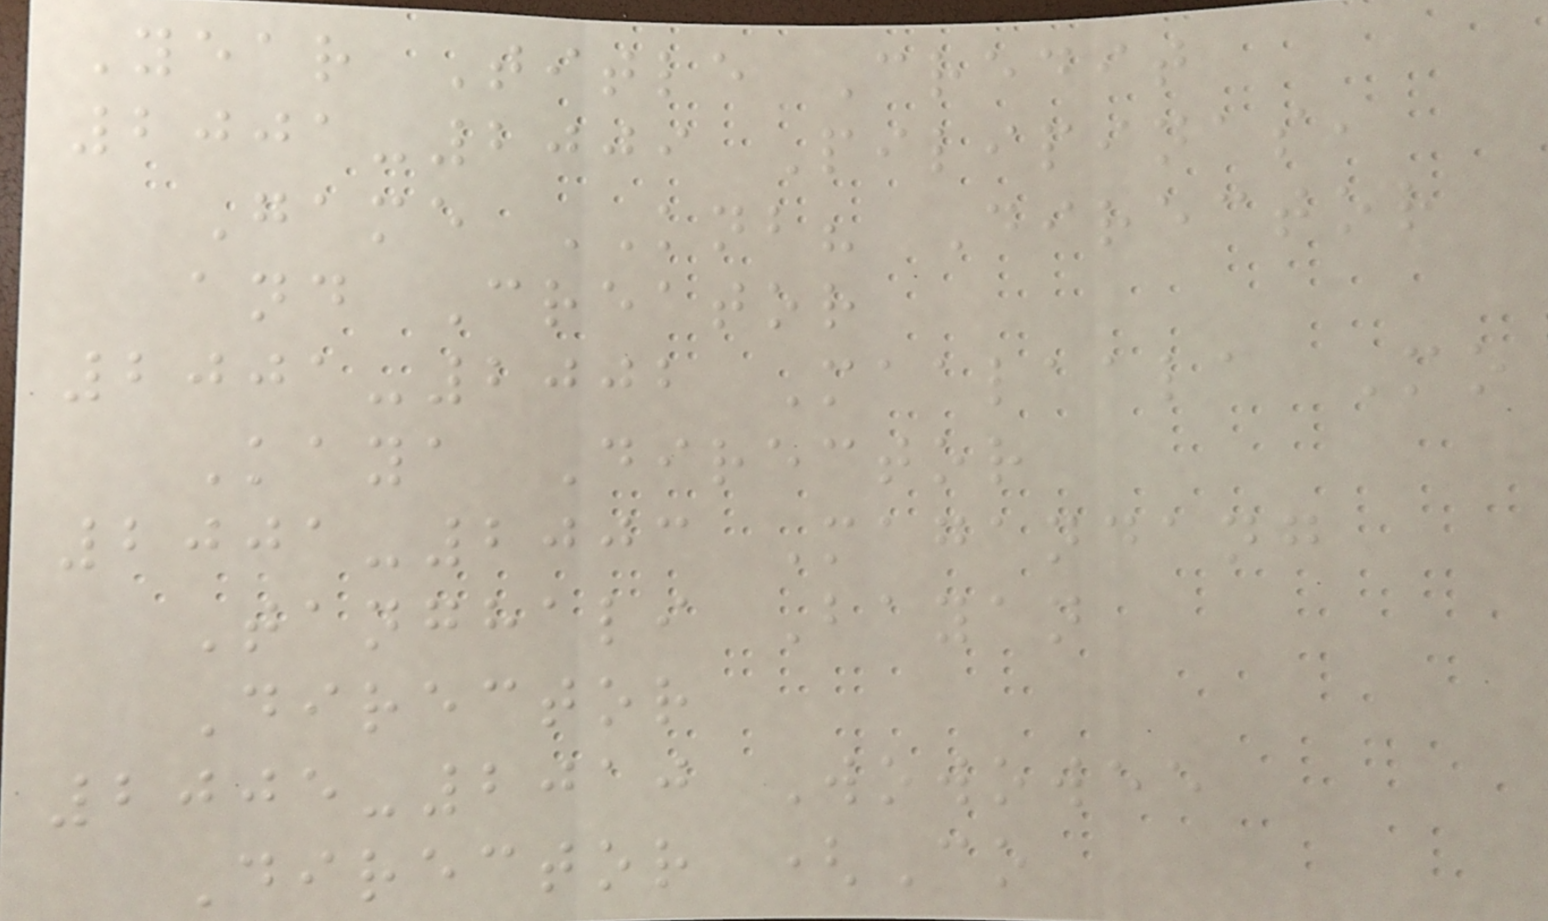Year Title Credit
2001-2009 Pilipinas,
Game KNB? Director
and Creator
2001-2002 Maalaala Mo
Kaya Director
2001-2003 Magandang
Tanghali Bayan
Director
2005-2010 Wowowee
Director (Co
